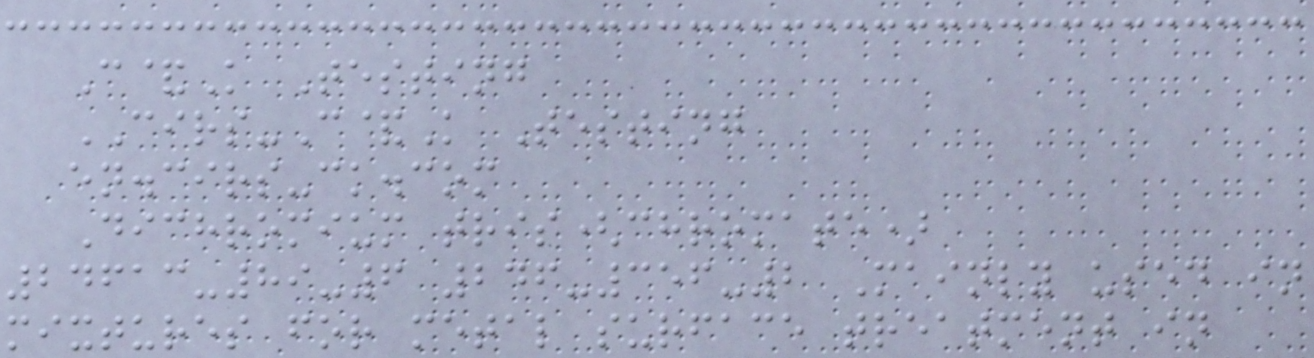C&K Testing
CIRS-C&K Testing
en.cirs-ck.com
Dichromium tris(chromate)
24613-89-6 246-356-2 Mainly used in
mixtures for metal surface treatment in
